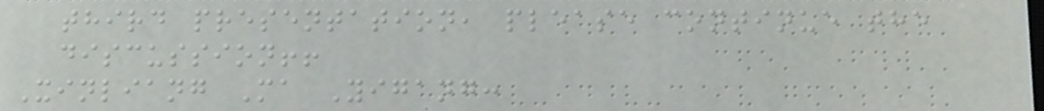third presentation, please continue the
discussion!!
Xinliang Ma Yigang:
